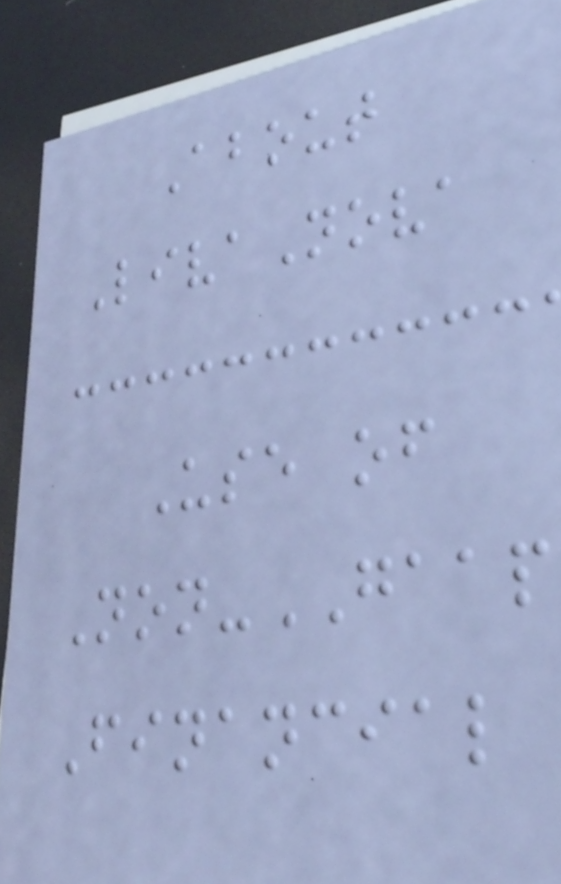About
LivaNova
Use of
Non-GAAP
Financial
